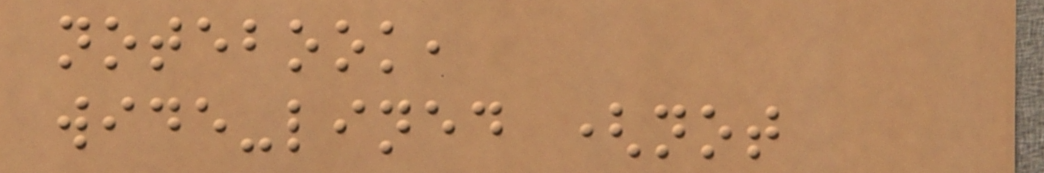notebook,
wide-lined (not
